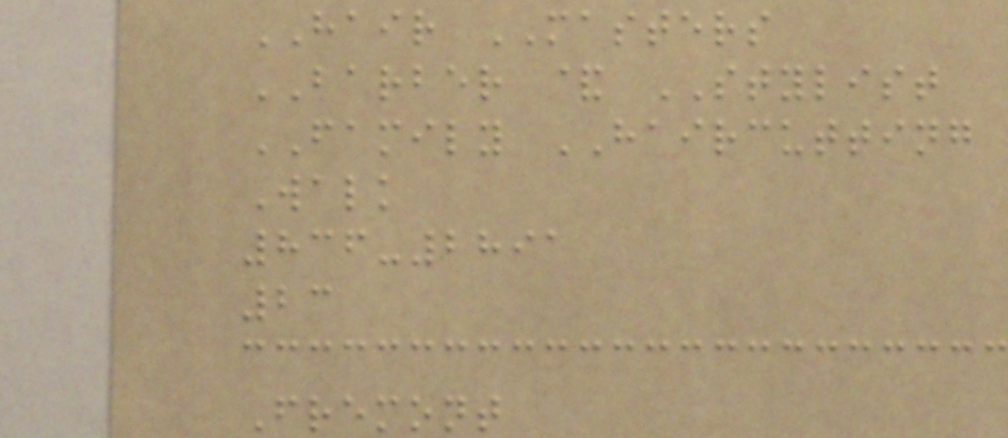HAIR MASTERS
BARBER & STYLIST
FAMILY HAIRCUTTING
Walk
836-2891
23
Fremont
